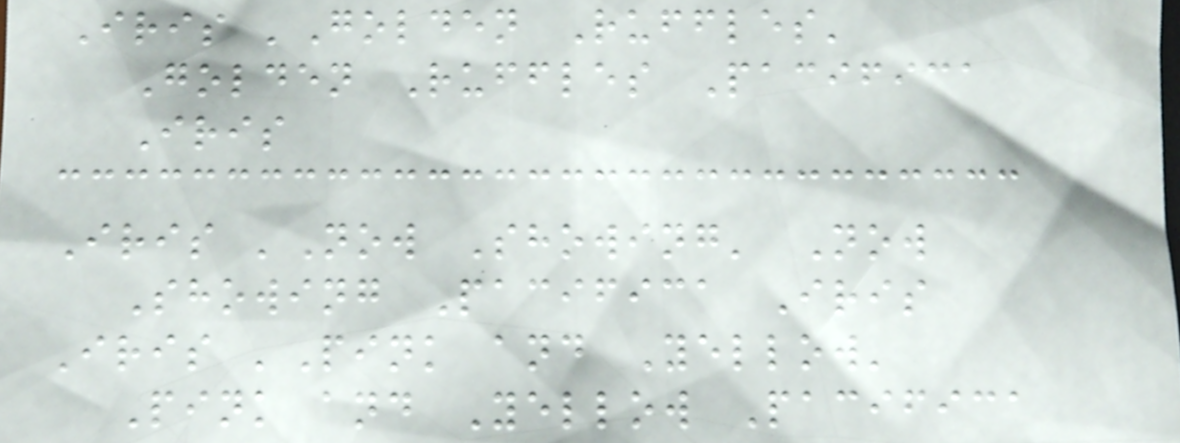Iris 'Golden Ruffles'
Golden Ruffles Pacifica
Iris
Iris 'Now Showing' Now
Showing Pacifica Iris
Iris 'Pink and Yellow'
Pink and Yellow Pacifica
